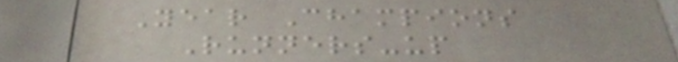Year Champions
Runners-up
